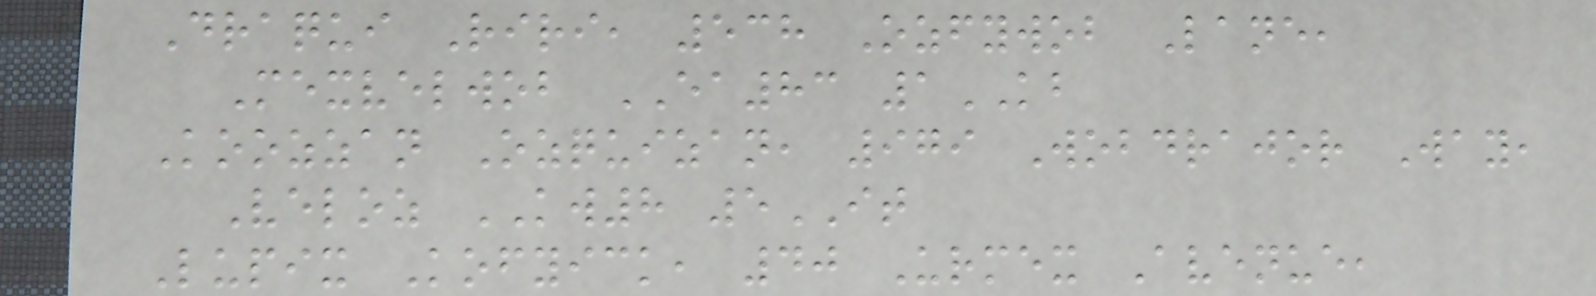Draqui Riri, 538 Ozfywob Lane,
Mexvelwob EA83 1KB
Koozzan Ozquizan, 979 Wobdrajor Way,
Veloz KW8 5IT
Lupix Kofyick, 40 Urmex Avenue,
